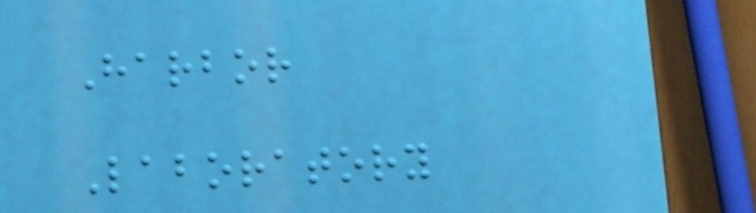Harbor
Laboratory
